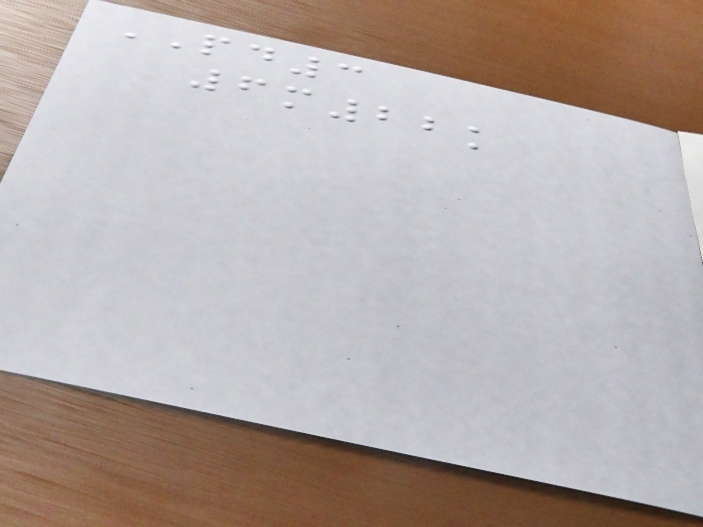PD3
6m22k
